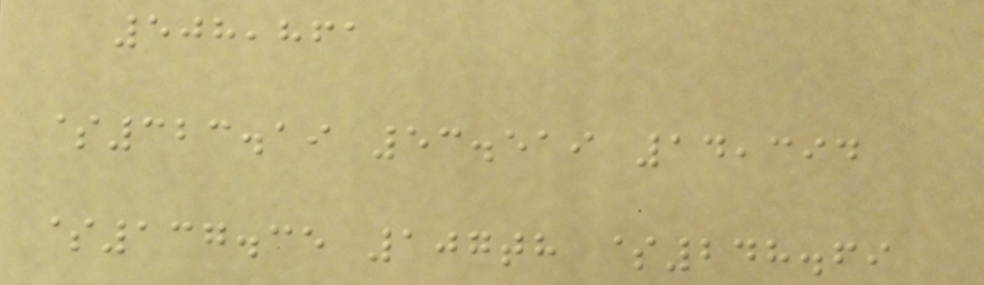508,861
$323.19 53.519 14,394
$137.35 107th $248.69
